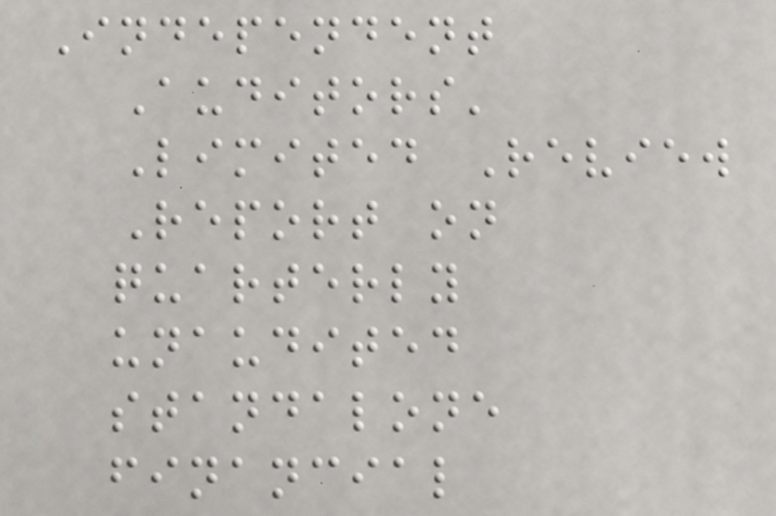Independent
Auditors'
Limited Review
Report on
quarterly
unaudited
standalone
financial
